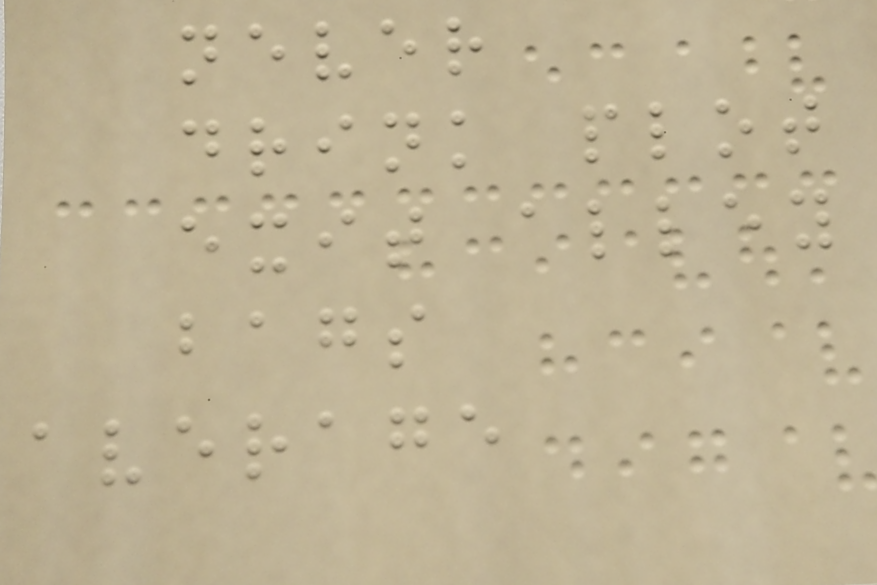never
drink plot
exit alley
bags
average
